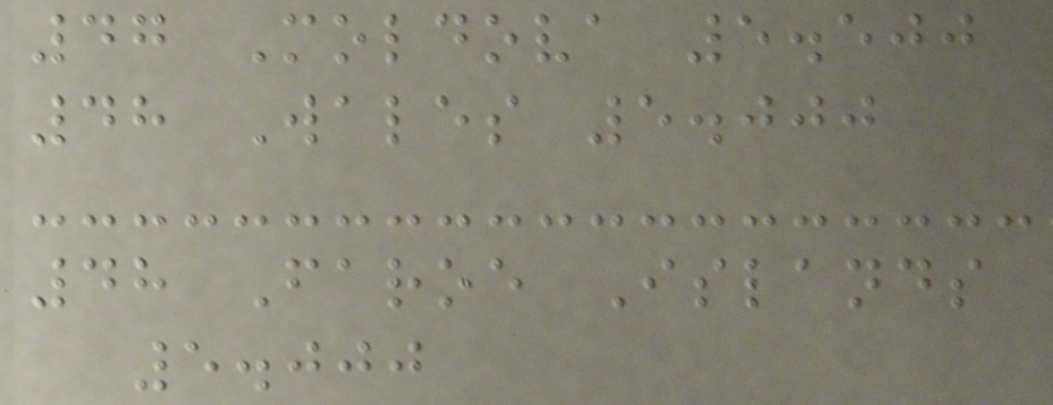47 Moldova 5.500
48 Wales 5.000
48 Faroe Islands
5.000
